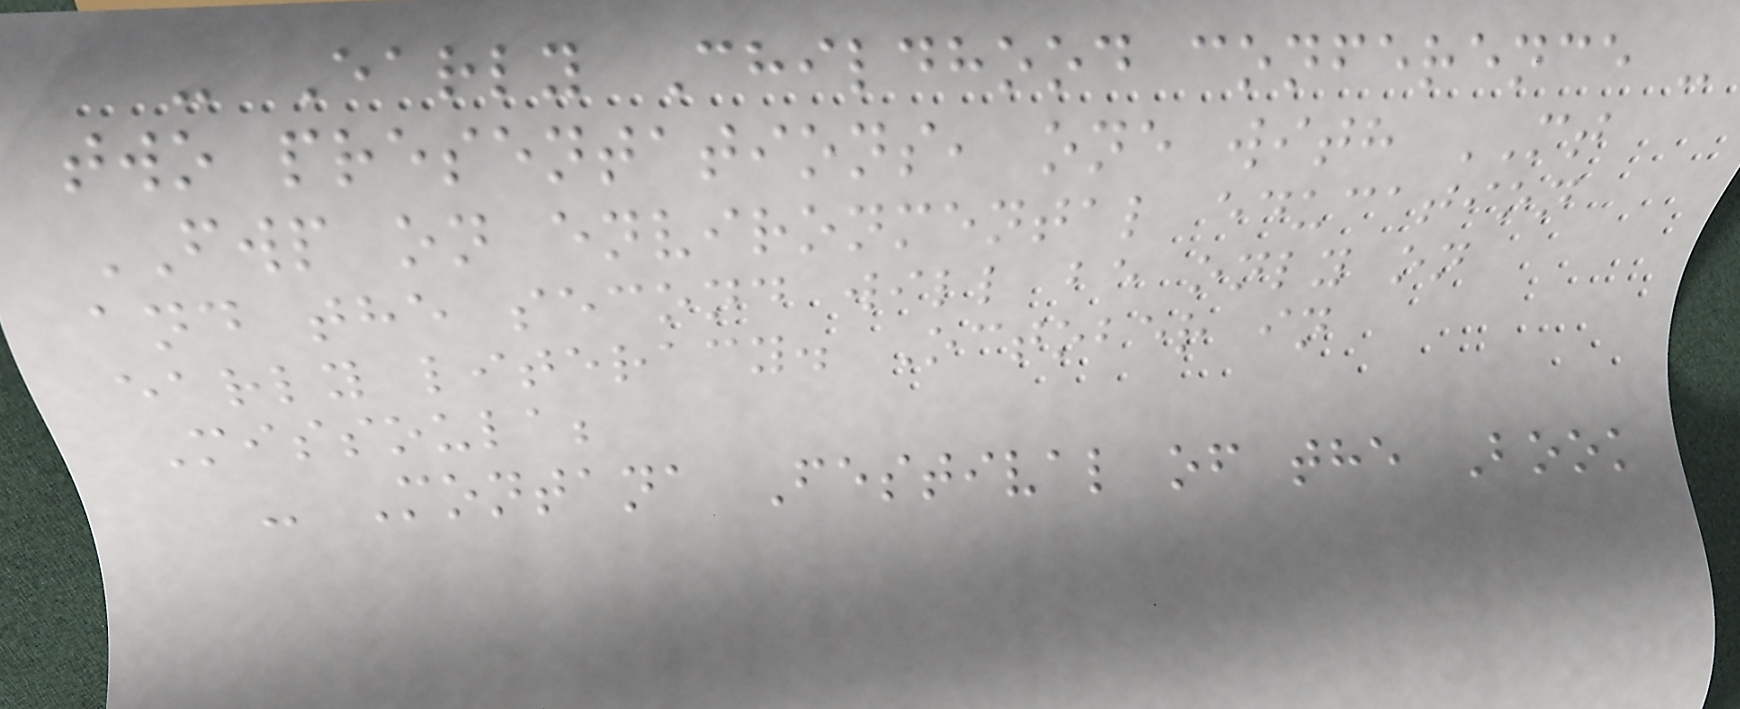- Early Childhood conference -
two presentations, one with MT
FWP on environmental education
and the second will be only on
early literacy. October in
Missoula;
- Montana Festival of the Book
